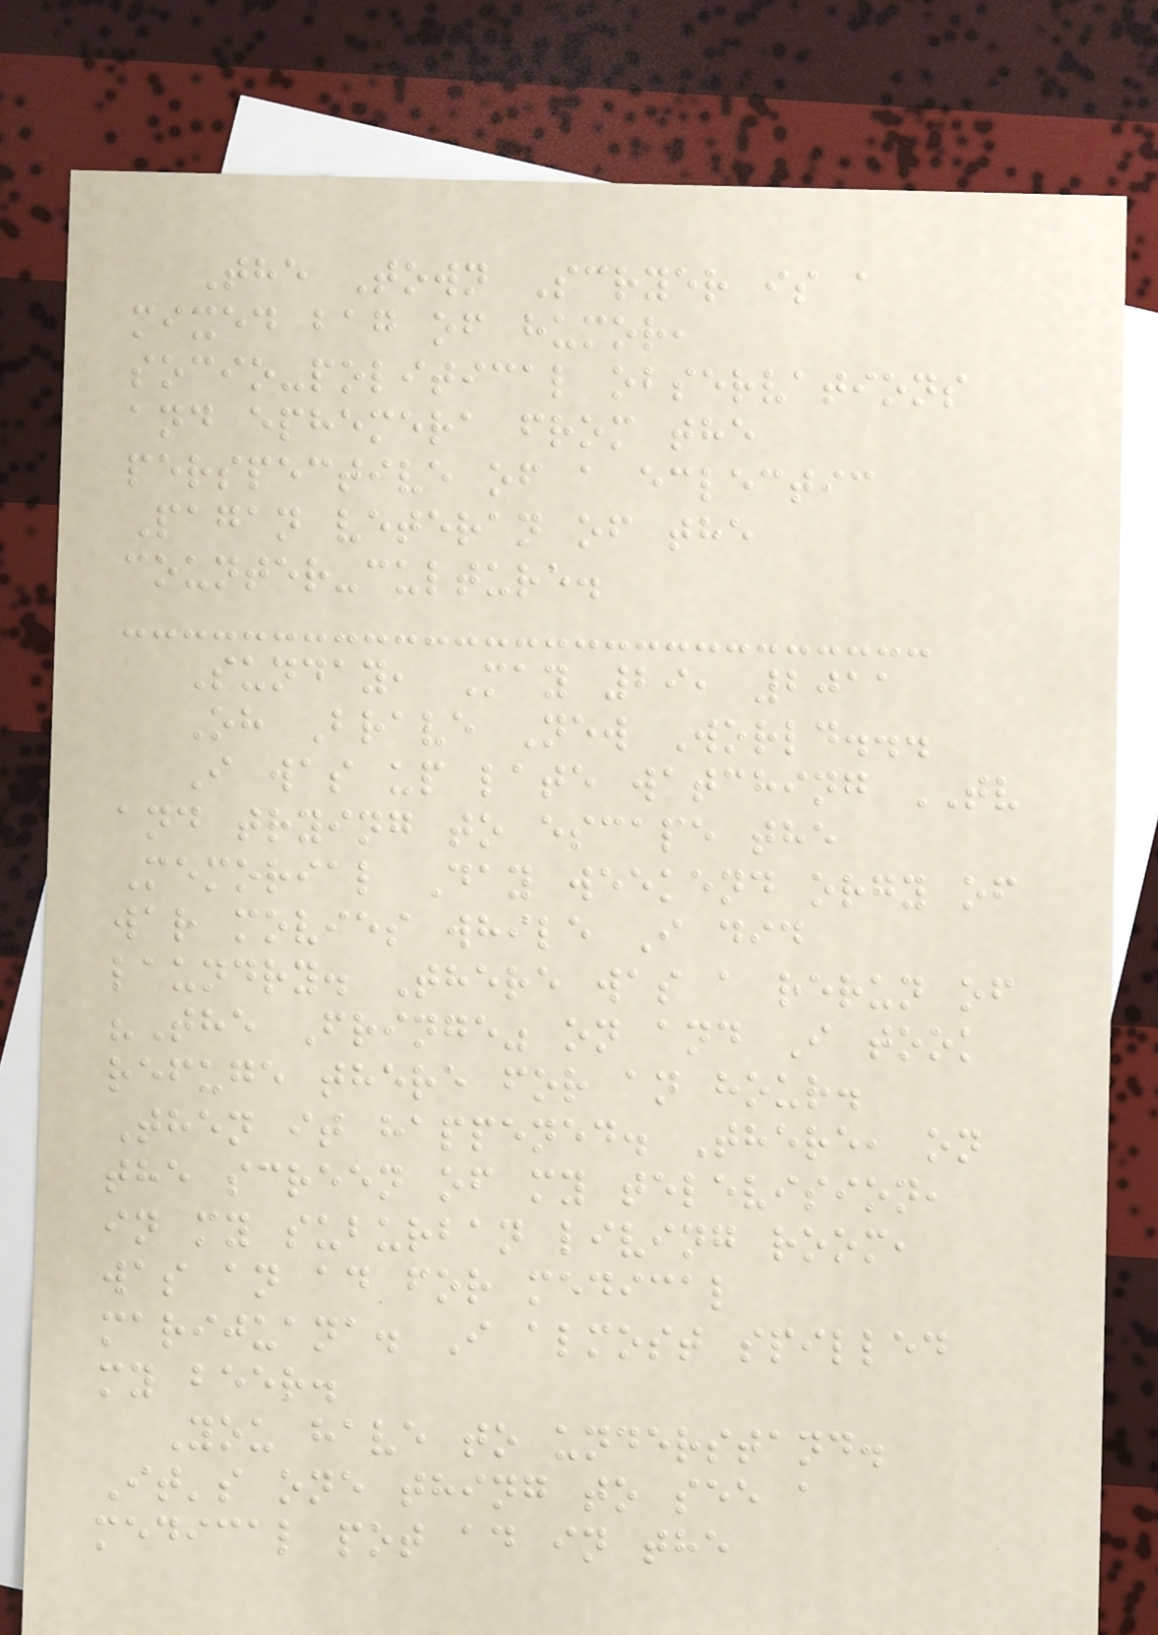The Town Scryer is a
mixed bag of humor,
socio-political observations
and ephemera from the
perspective of a eclectic
Pagan veteran of the
counter-culture.
Sunday, May 29, 2011
Oh Brave New World...
I was up late watching TV
and trying to escape the
Memorial Day weekend orgy of
war movies while I did
laundry. There was a rerun of
"The Fringe" on and I took
refuge there for an hour.
Then it happened. There, on
the screen of my television,
in my suburban living room,
was an ad for medical
marijuana. I almost spilled
my beer.
You have to understand.
It's one thing to see a
medical pot ad in the
